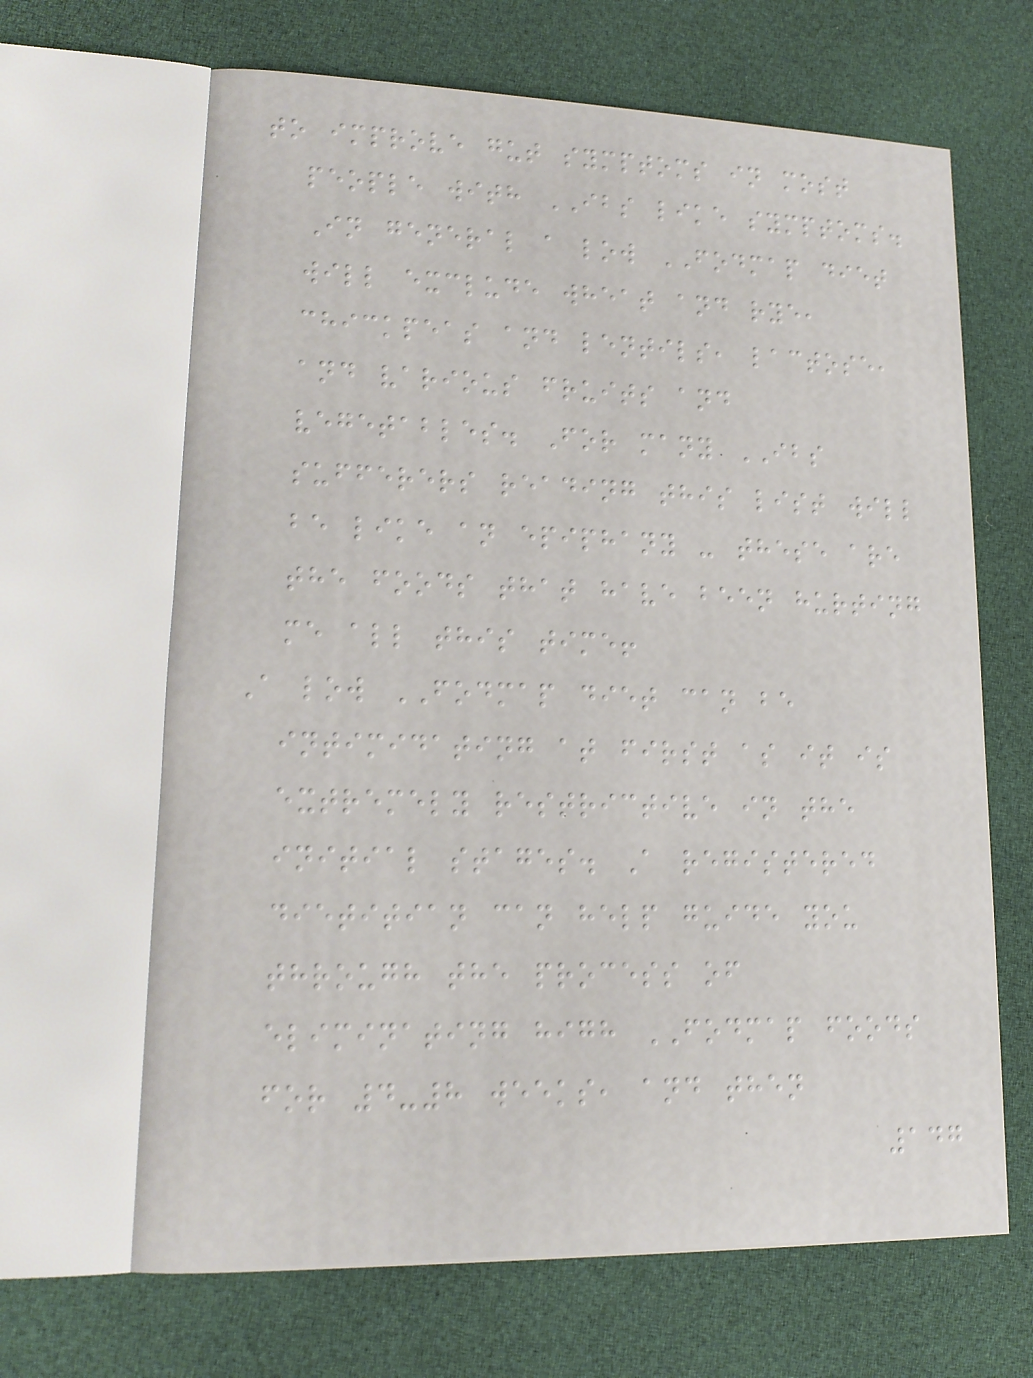to improve gut symptoms in most
people with IBS like symptoms.
In general a low FODMAP diet
will exclude wheat and rye,
chickpeas and lentils, lactose,
and various fruits and
vegetables. For many IBS
sufferers reading this list will
be like an epiphany - these are
the foods that have been hurting
me all this time!
A low FODMAP diet can be
intimidating at first as it is
extremely restrictive in the
initial stages. A registered
dietitian can help guide you
through the process of
eliminating high FODMAP foods
for 4-8 weeks, and then
147
